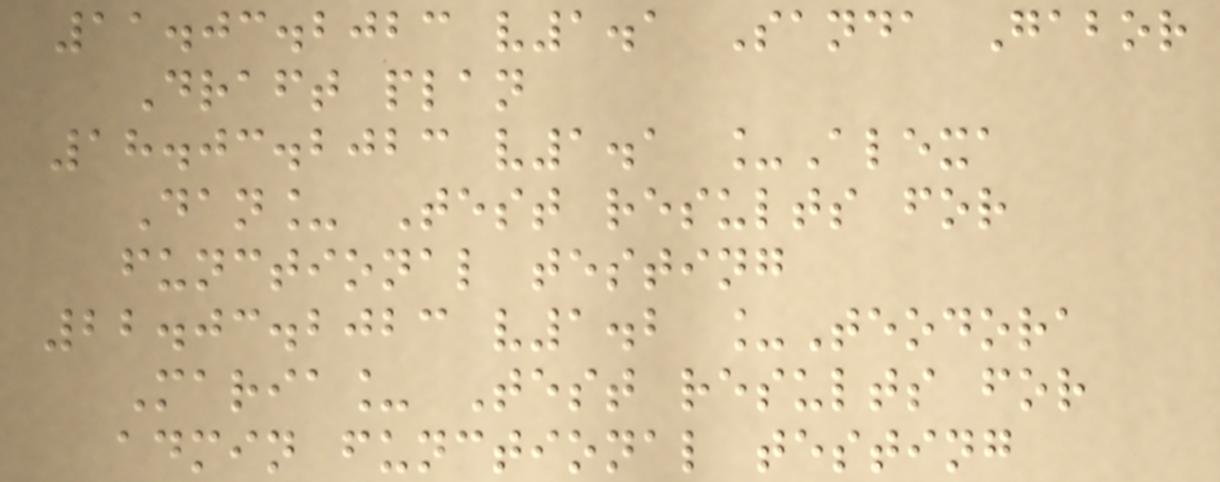11.03.2023 v1.1 Sanda Gabor
Draft plan
18.03.2023 v1.1 _Alexa
Dan_ Test results for
functional testing
22.03.2023 v1.2 _Teodora
Maria_ Test results for
admin functional testing
